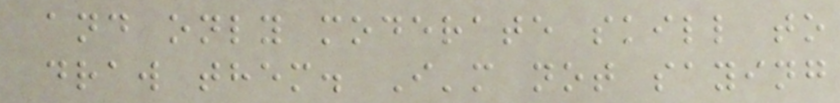and only moderate skill to
draw them. I'm not saying
